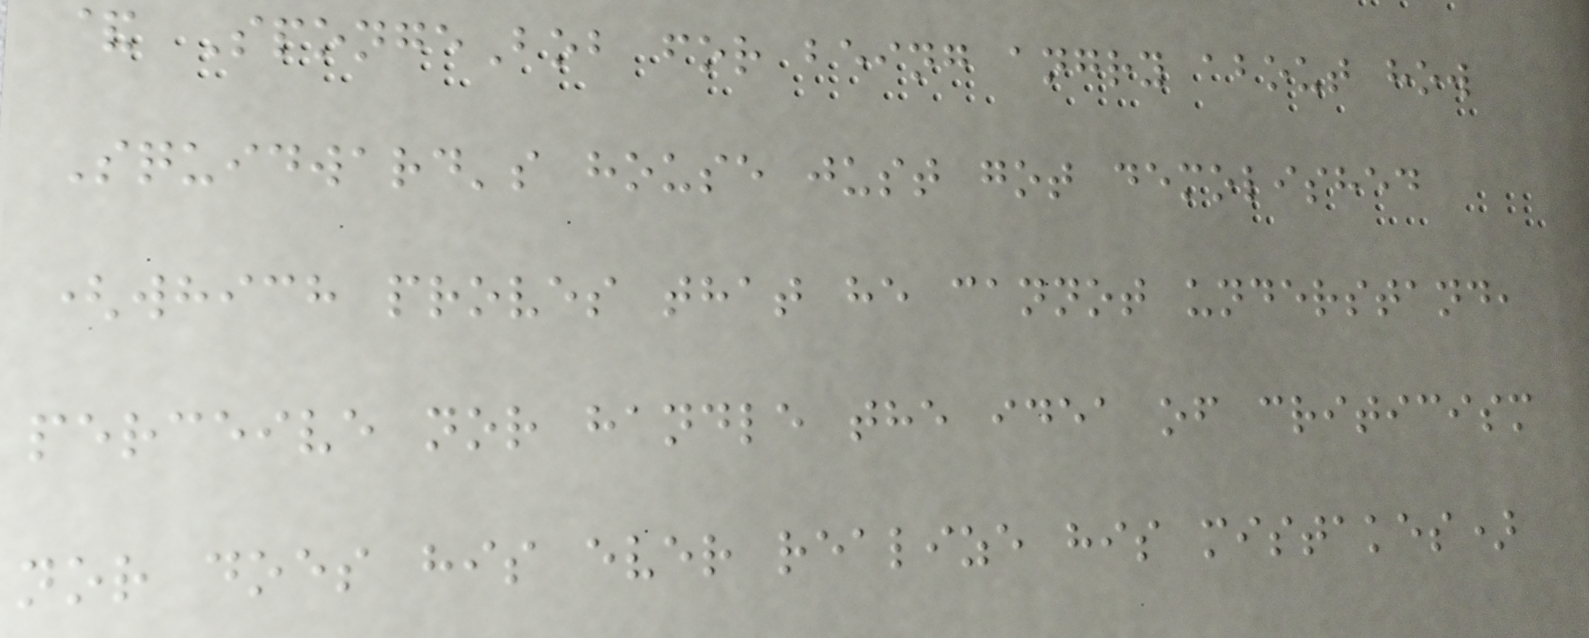& SpongeBob for being angry about how
Squidward's house just got demolished
(which proves that he cannot understand,
perceive nor handle the idea of criticism
nor does his ever realize his mistakes)
